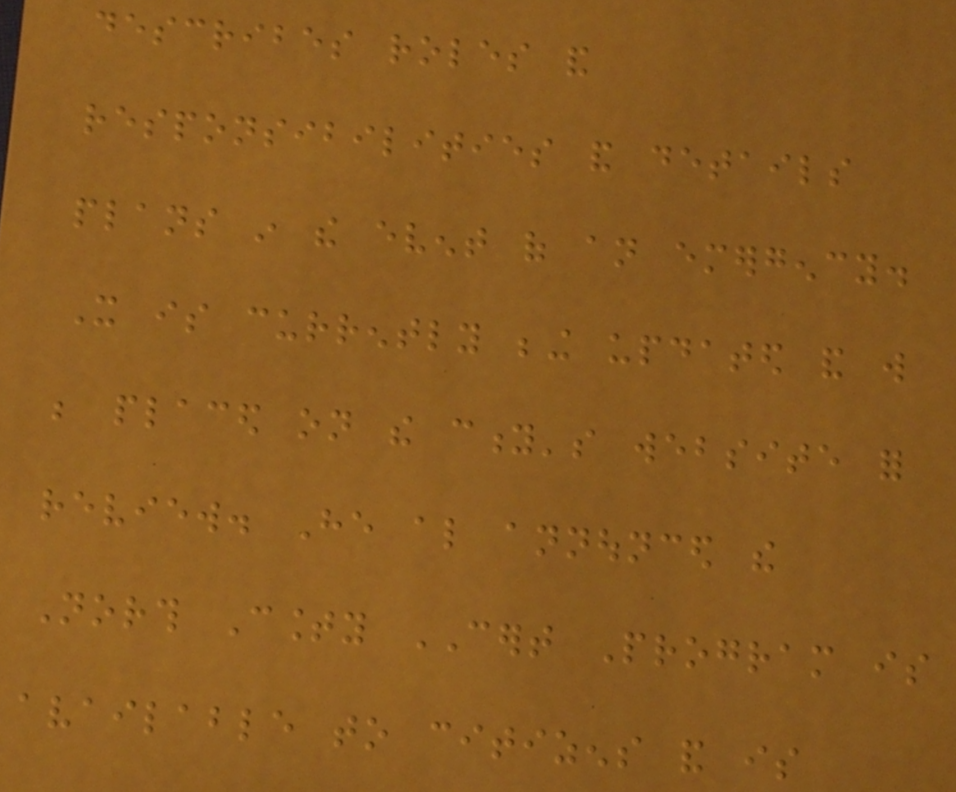describes roles and
responsibilities and details
plans in the event of an emergency.
It is currently being updated and will
be placed on the city's website for
review. He also announced the
North County CERT Program is
available to citizens and is
